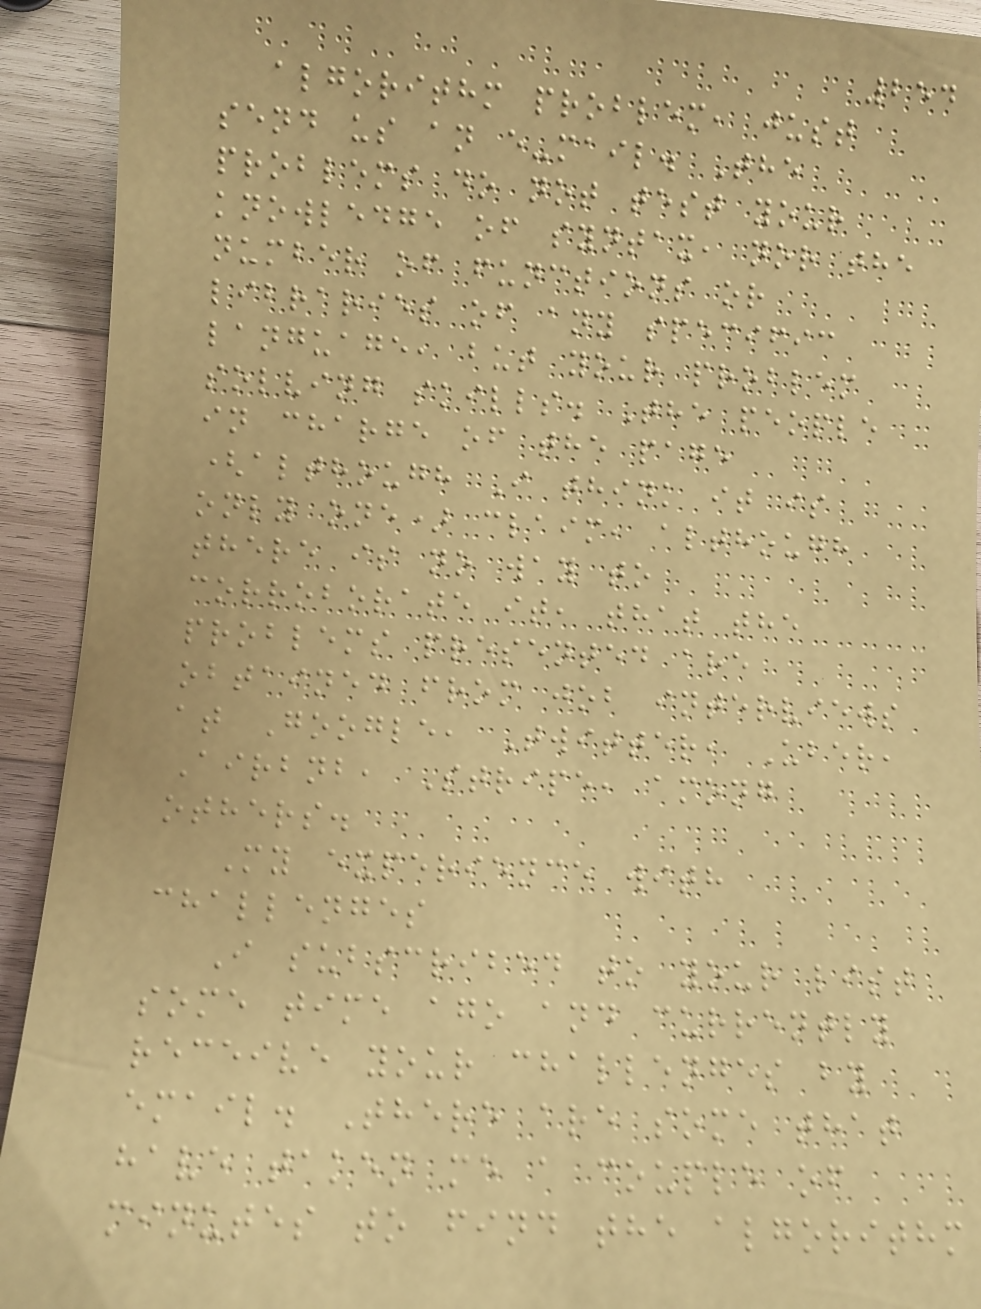254
algorithm problem, just
send us an e-mail. The
problems do not test your
knowledge of syntax, nor the
number of functions or
libraries of any specific
language, but your problem
solving skills. The people
in charge of the page
(although I think it is
only one) claim, although
there is no way to
corroborate it, that the
problems presented are
obtained from job interviews
at Google, Twitter, Uber,
Airbnb, Stripe, among
others.
My experience with
challenges
I subscribed to your list
some time ago and currently
receive your challenges by
email. There are some that
have taken me a couple of
minutes to find the algorithm
